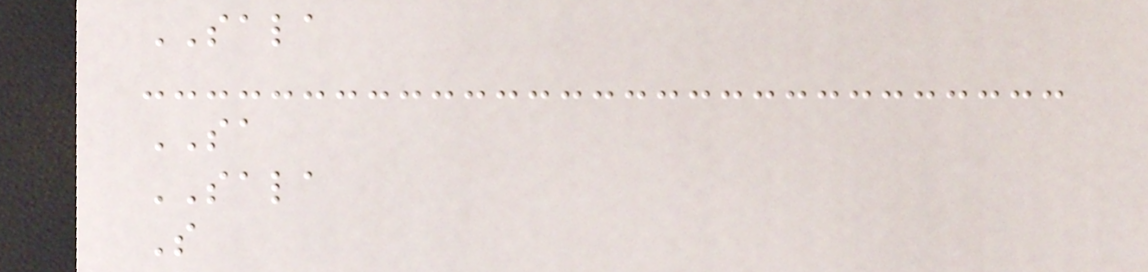SALA
SA
SALA
S
